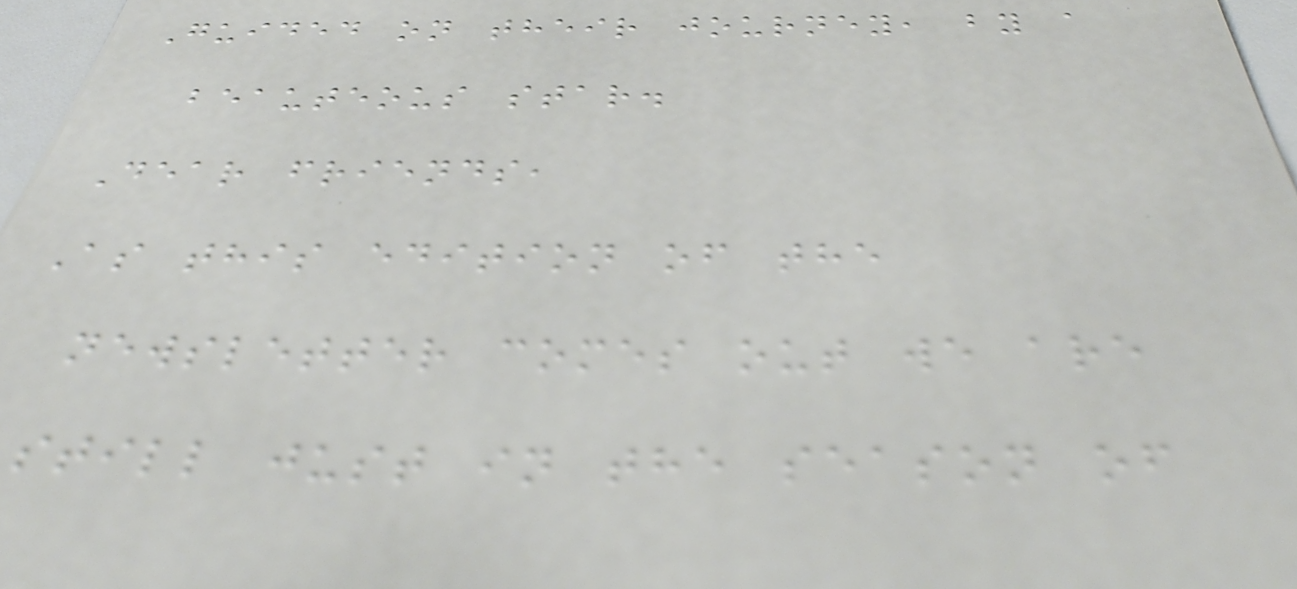Guided on their journey, by a
beauteous star.
Dear friends,
As this edition of the
newsletter comes out we are
still just in the season of
